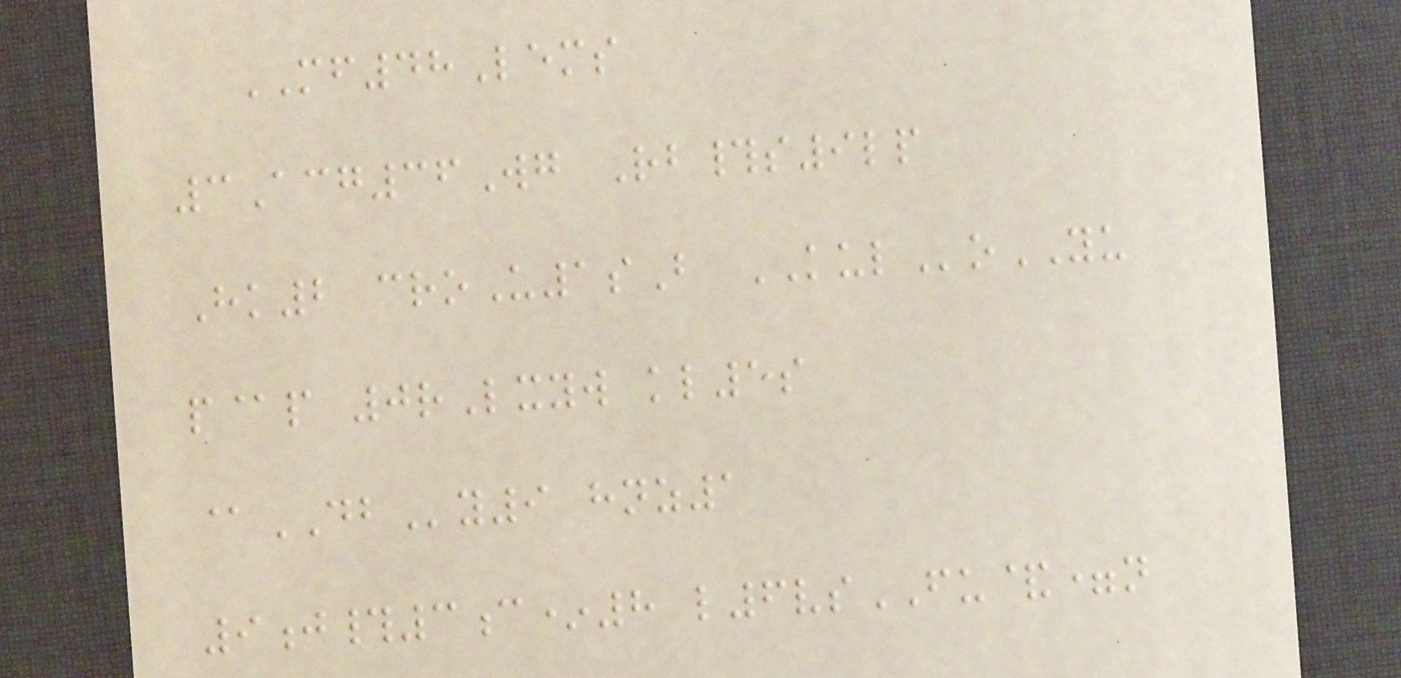MF48Lems
3Acg36Wg Rb#s9lp
Hk2 croU1sB KULoYU
p@p 0rLxyw kl5s
@DBy9 hnz1
9j#3c*8 l6vsFU&=n
